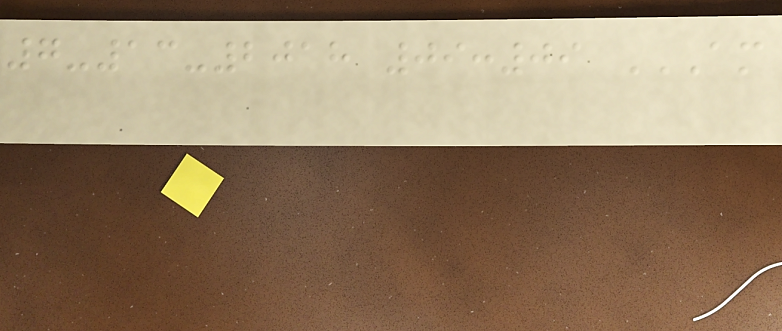7-13-2018 09:09 AM
